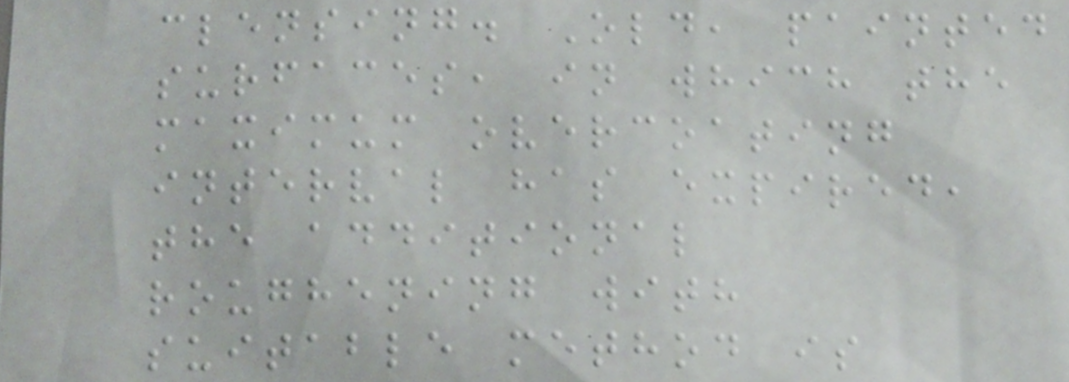clensing. Old, painted
surfaces, in which the
maximum overcoating
interval has expired,
the additional
roughening with
suitable method is
